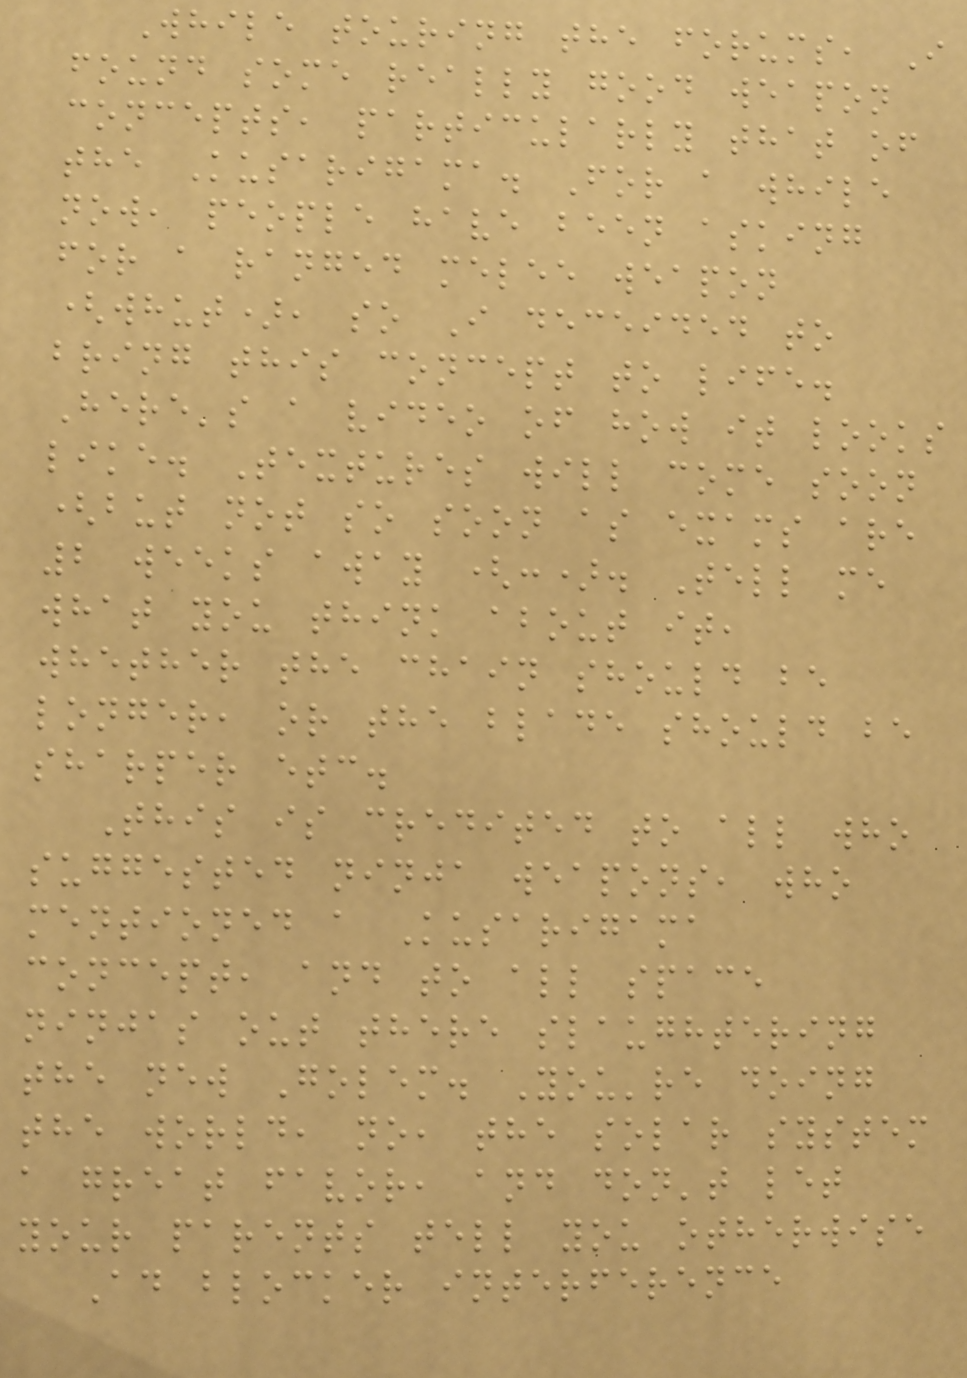While touring the forums, I
found some really good weapon
concepts, particularly that of
the Kusarigama. For a while
now, people have been asking
for a ranged melee weapon
(whut), so I deceided to
bring this concept to life.
Here's a video of how it looks
like. Textures will come soon
(but not so soon as exams are
2 weeks away (:). Tell me
what you think about it,
whether the chain should be
longer, or the blade should be
sharper etc.
This is credited to all who
suggested ninja weapons, who
mentioned a Kusarigama
concept, and to all space
ninjas out there slaughtering
the new Golem. You're doing
the world, no, the solar system
a great favor, and don't let
your parents tell you otherwise
Ad blocker interference
